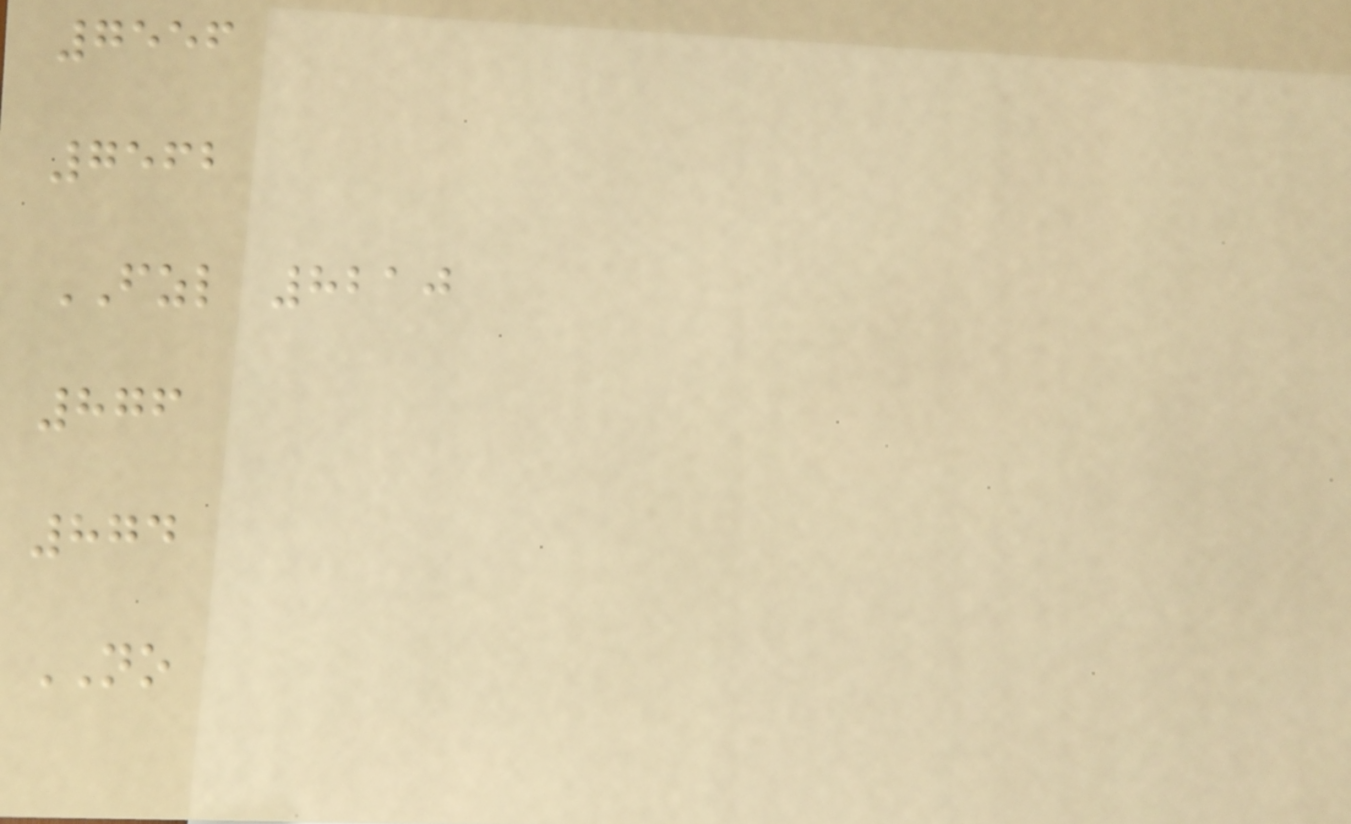7556
7562
FZL 8210
876
874
NO
